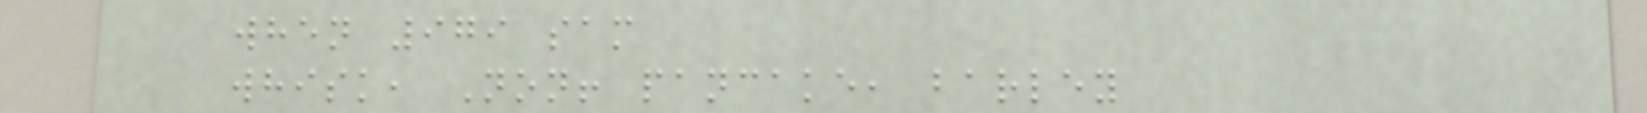when 979 sam
whisk, Non! pancake, barley
